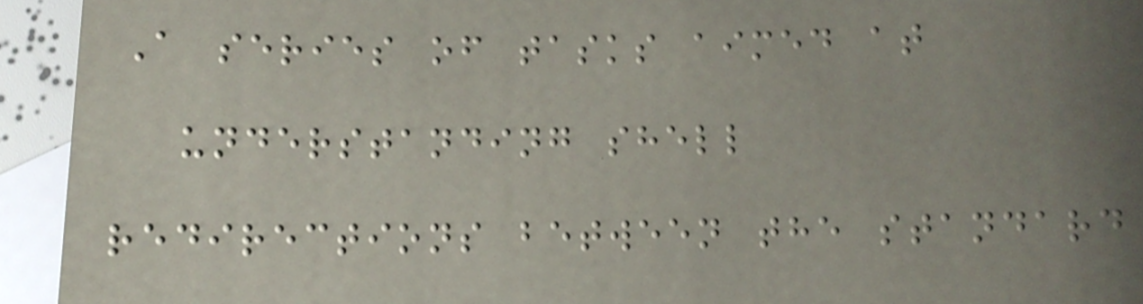A series of tasks aimed at
understanding shell
redirections between the standard
